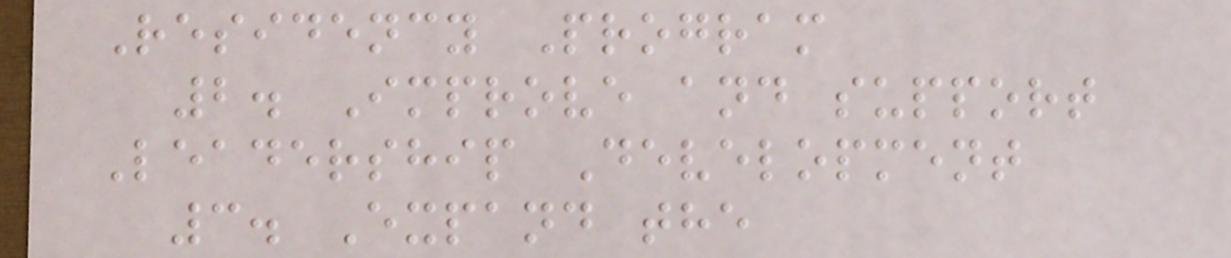Residency Program
2. Improve and support
Leadership Development
3. Expand the
